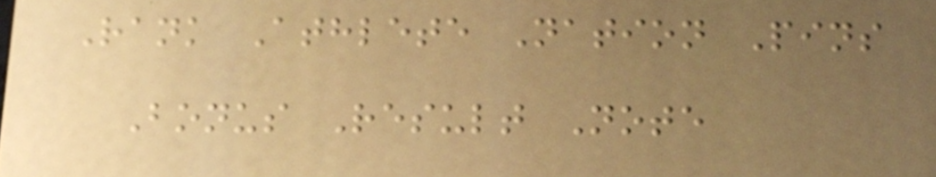Rank Athlete Nation Pins
Bonus Result Note
